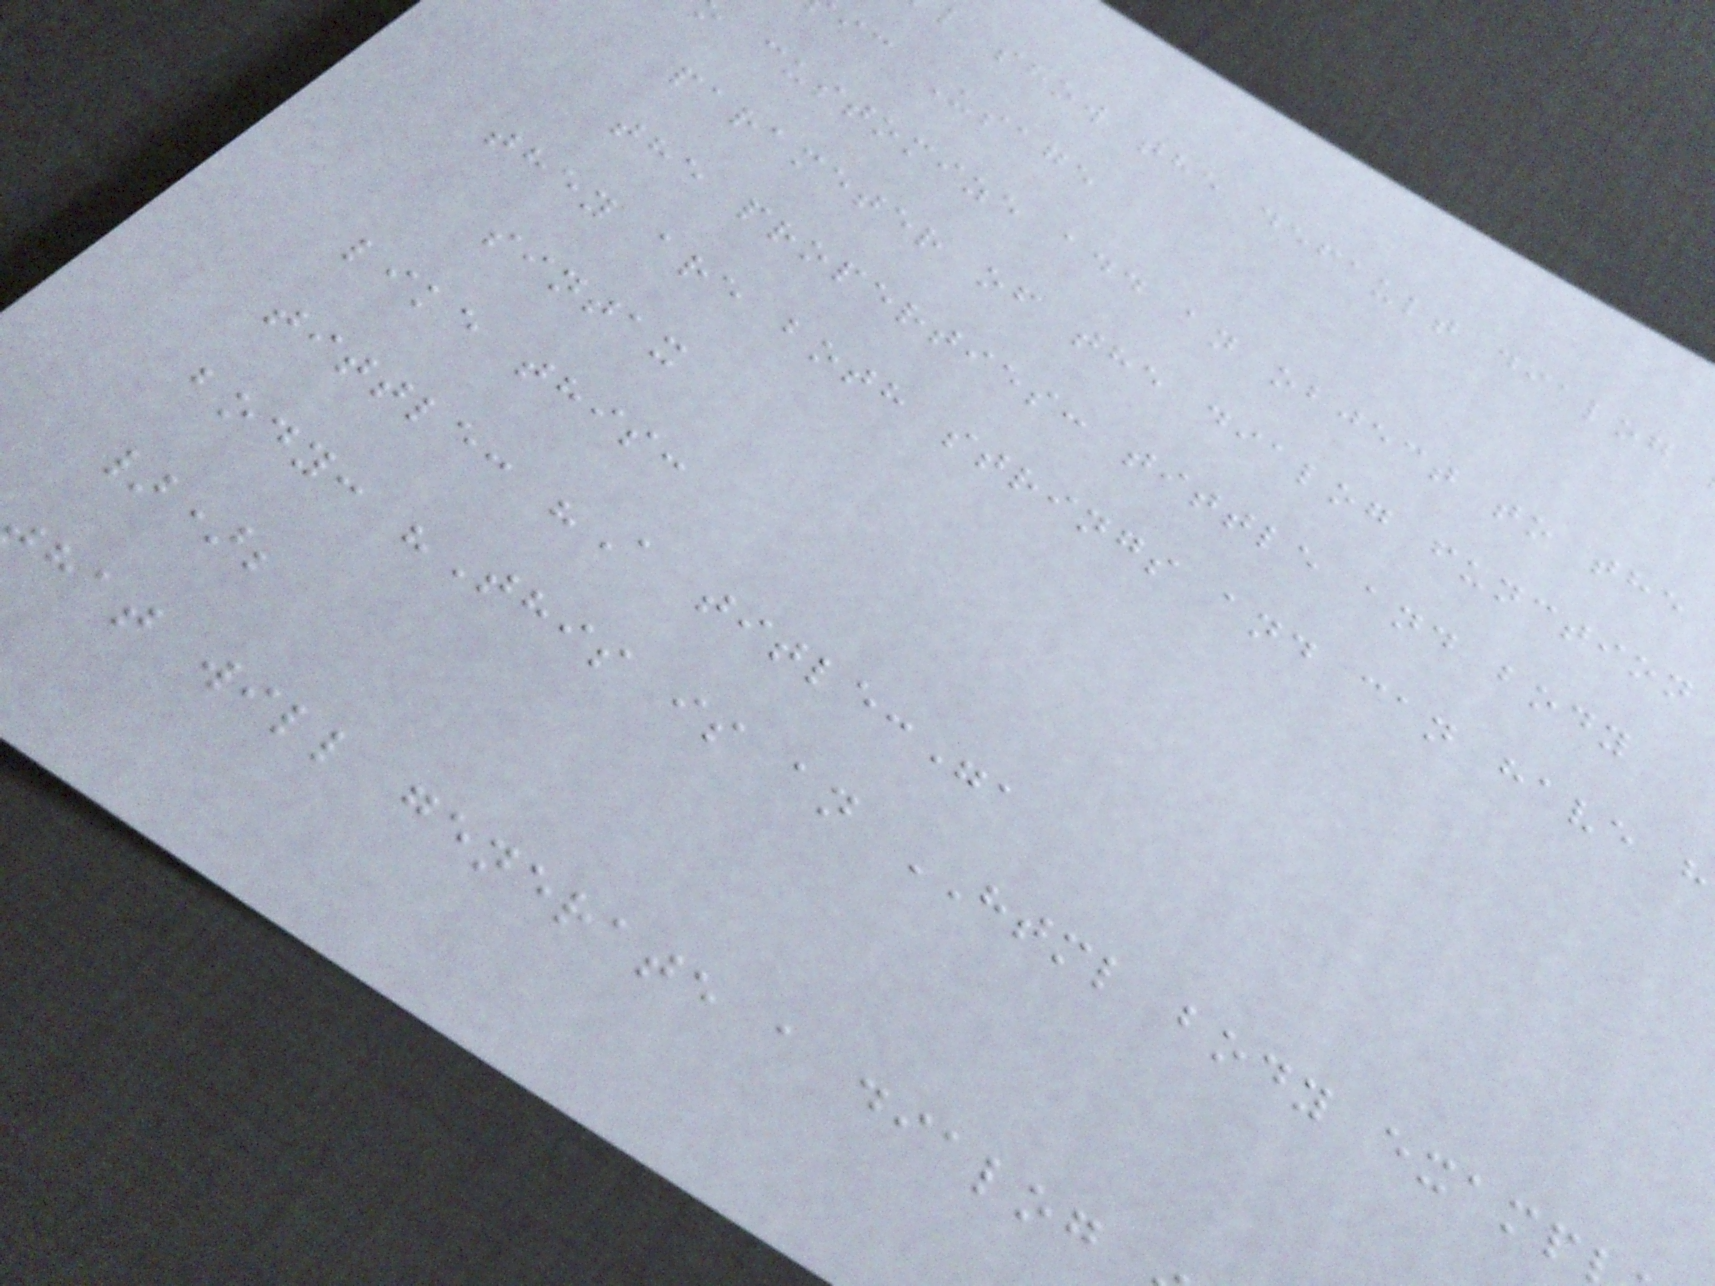l show the default dialog
ic Usage
customize add an object to the
parameter of the dialog function
the properties: tittle and body
they are both strings and can have h
sintax
like this:
tittle: "A title:",
body: "This is an HTML body examp
});
hat will generate a dialog
